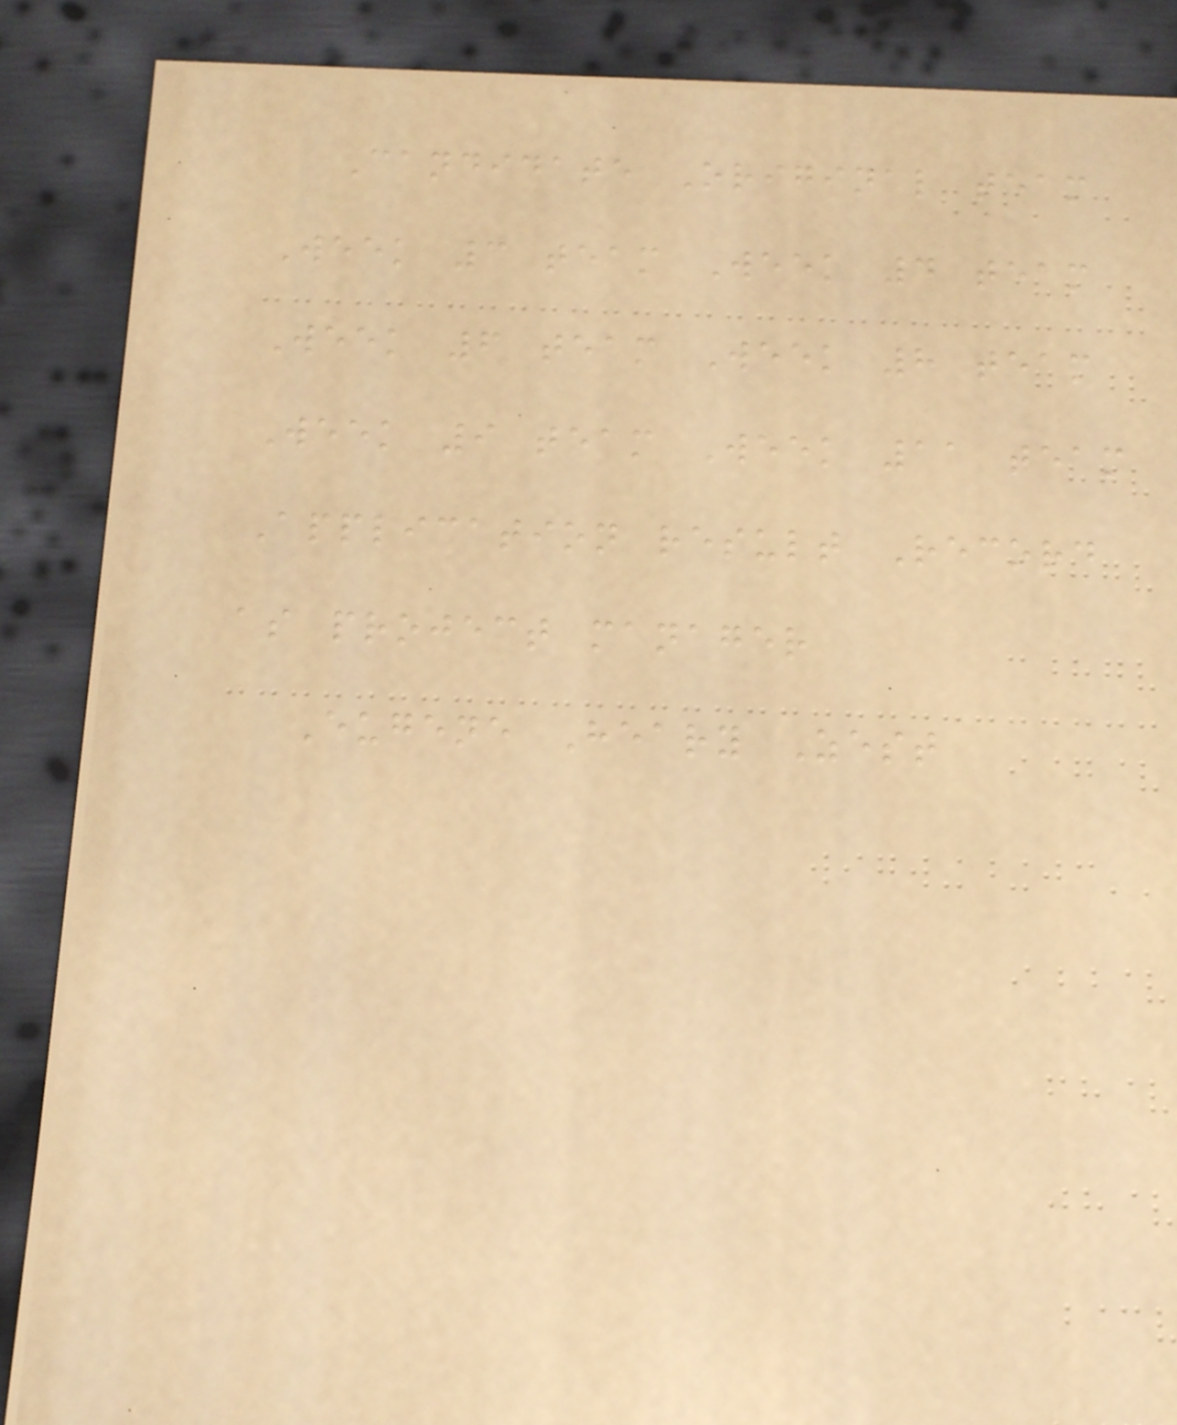Candidate Original team
Week 3 team Week 4 team
Week 6 team Week 8 team
Week 9 team Week 11 team
Application result Record
as project manager
Eugene Heary Zest
